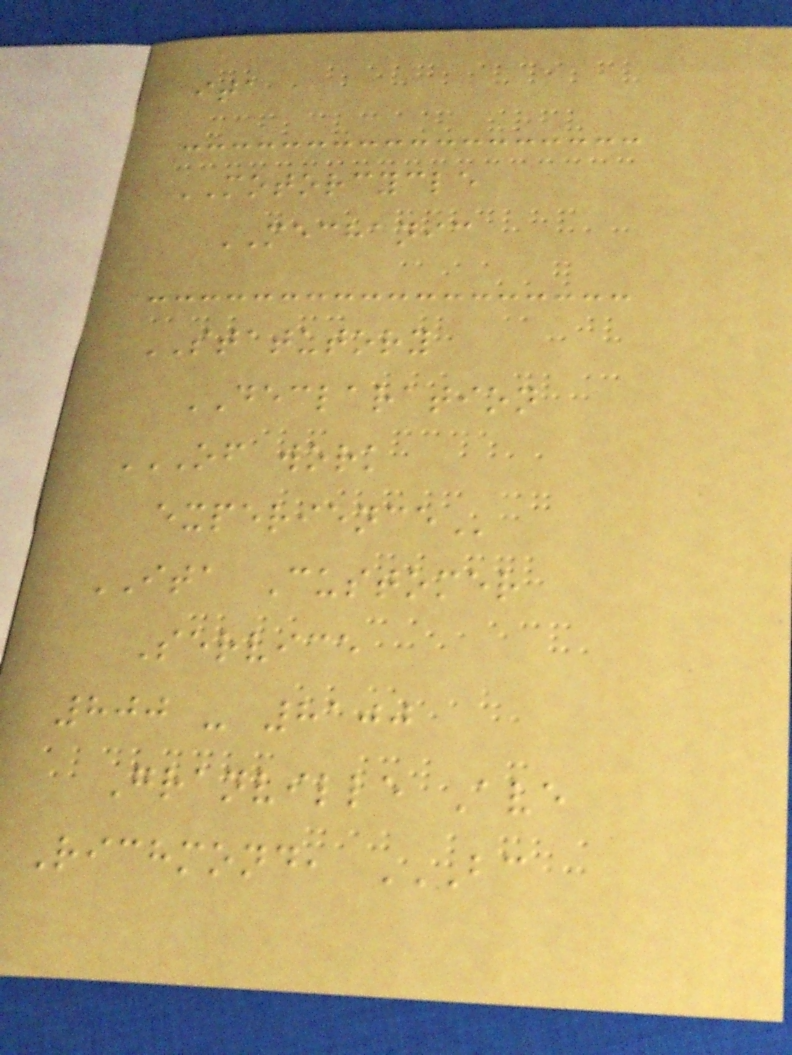ita
MOTORCYCLE
MECHANIC
STATUTORY
DECLARATION
OF WORK
EXPERIENCE
ITA Customer
Service
800 - 8100
Granville Ave
Richmond, BC
